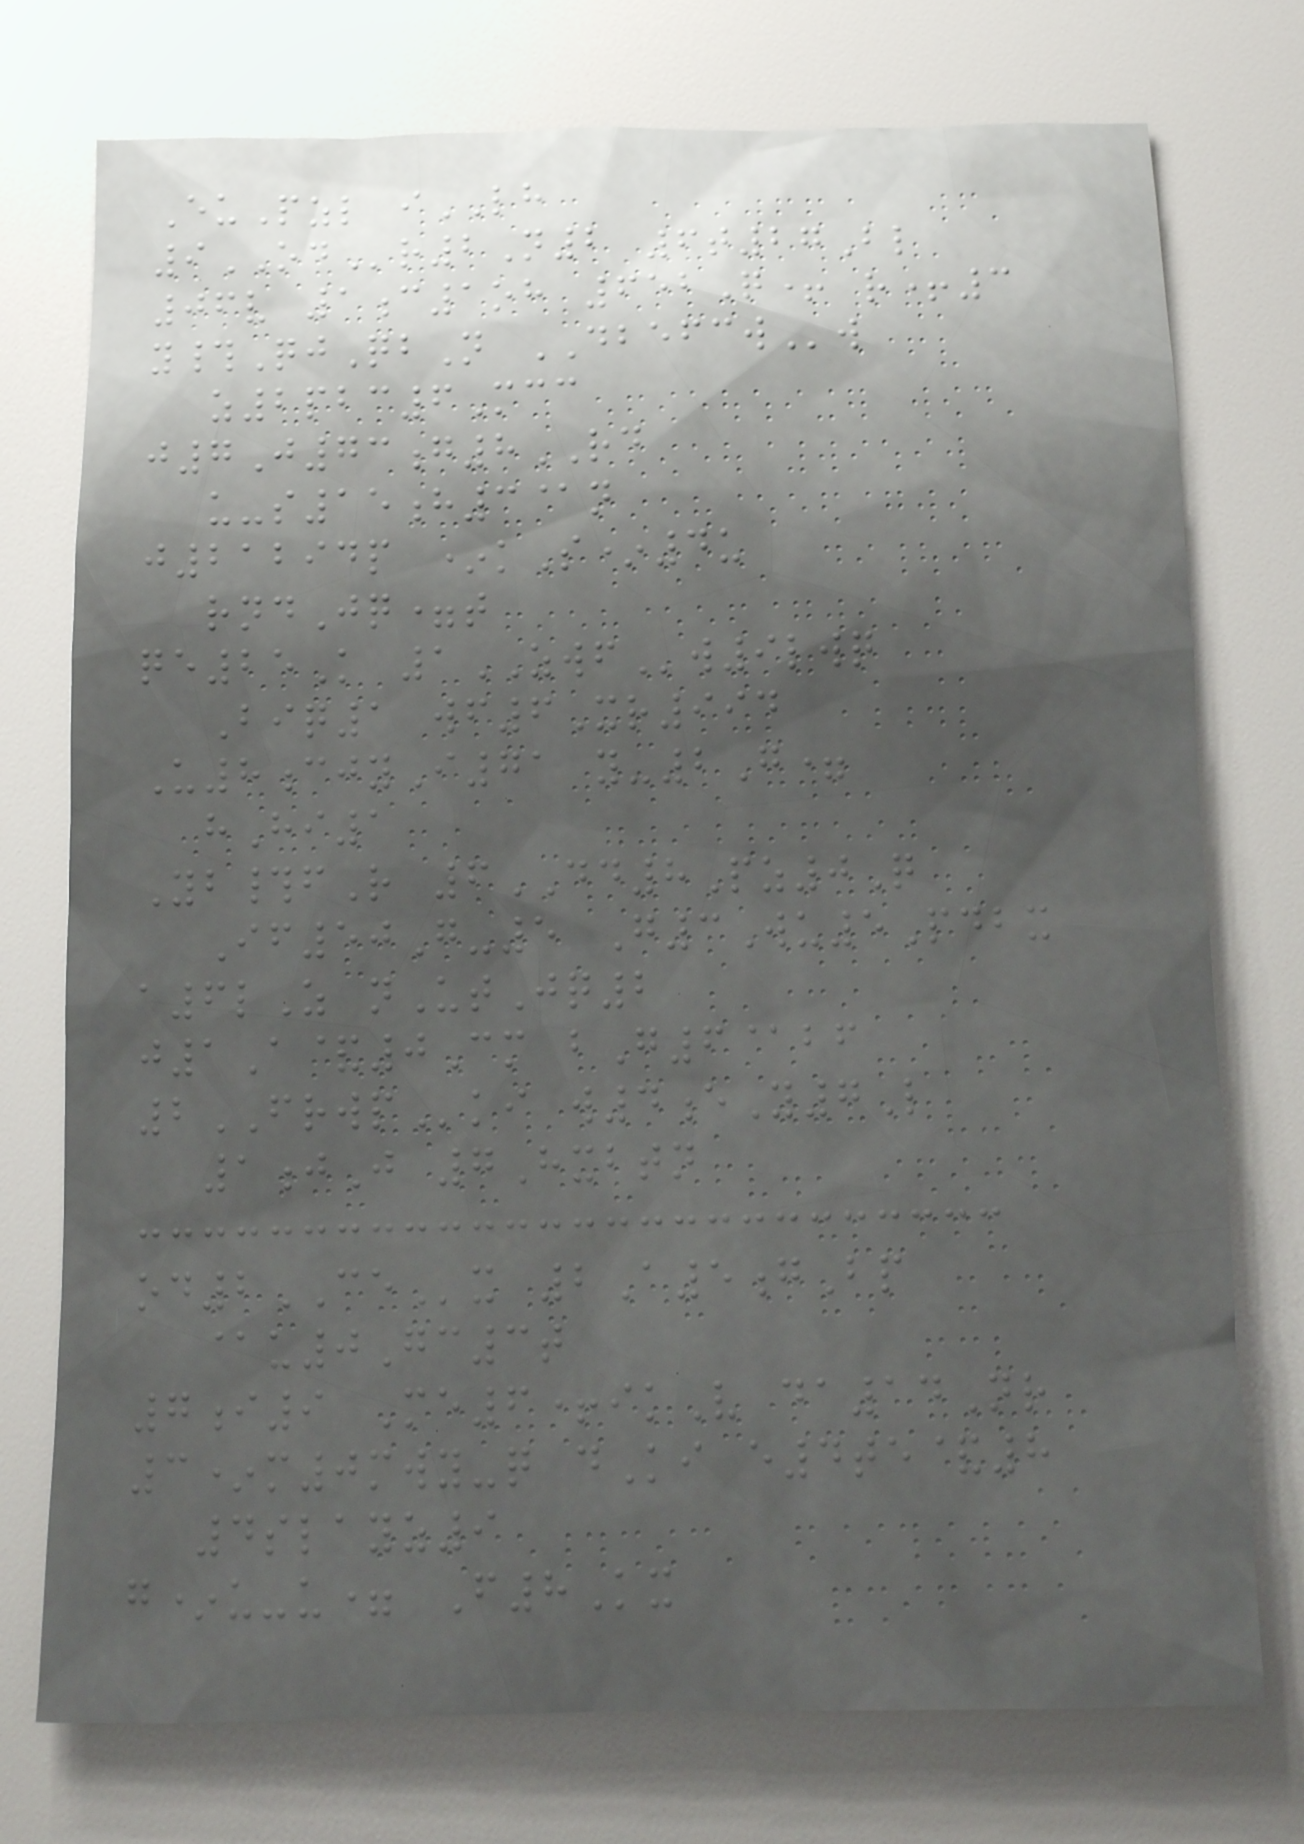EuPzl iLH
9ODr2N2 6t27Bl
06v 1c1oh 652Q+ r+3
y#QjQbN DBEFCWw
z2pbc6Mcc
j7J73g8RD
u-s15h3@n
j21294p *kS*4u
rndJq=t
qe25K 1ZWFw9lwq
Biq1 wf6Xr994
U8cjyI71 y-2G=
hHi1
Yb#fR 6DD8Pz0Q
If50G-5 G3Wu5Pdbx
a6lZ nUtJq2
j1A&0Cm bG6@bf
2FRWPki w4eY7L
1jJ 7Hxbtn
od2CEx 2A5gBp
@u0Gc3t
7i9 Me6+ikV da14Nr
3*m0mwy-q dKi e4te&8
4slayz9
g*u-u= F8Kx
